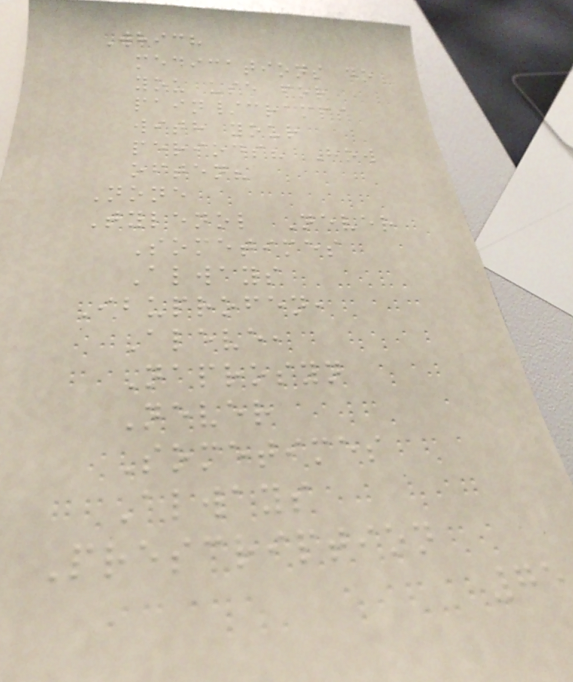Which
medications do
you use for
pain/cramps
with your
periods? How
often?
None
Tylenol Never
Sometimes
Always
Ibuprofen,
Aleve,
Naprosyn
Never
Sometimes
Always
Prescription
75
